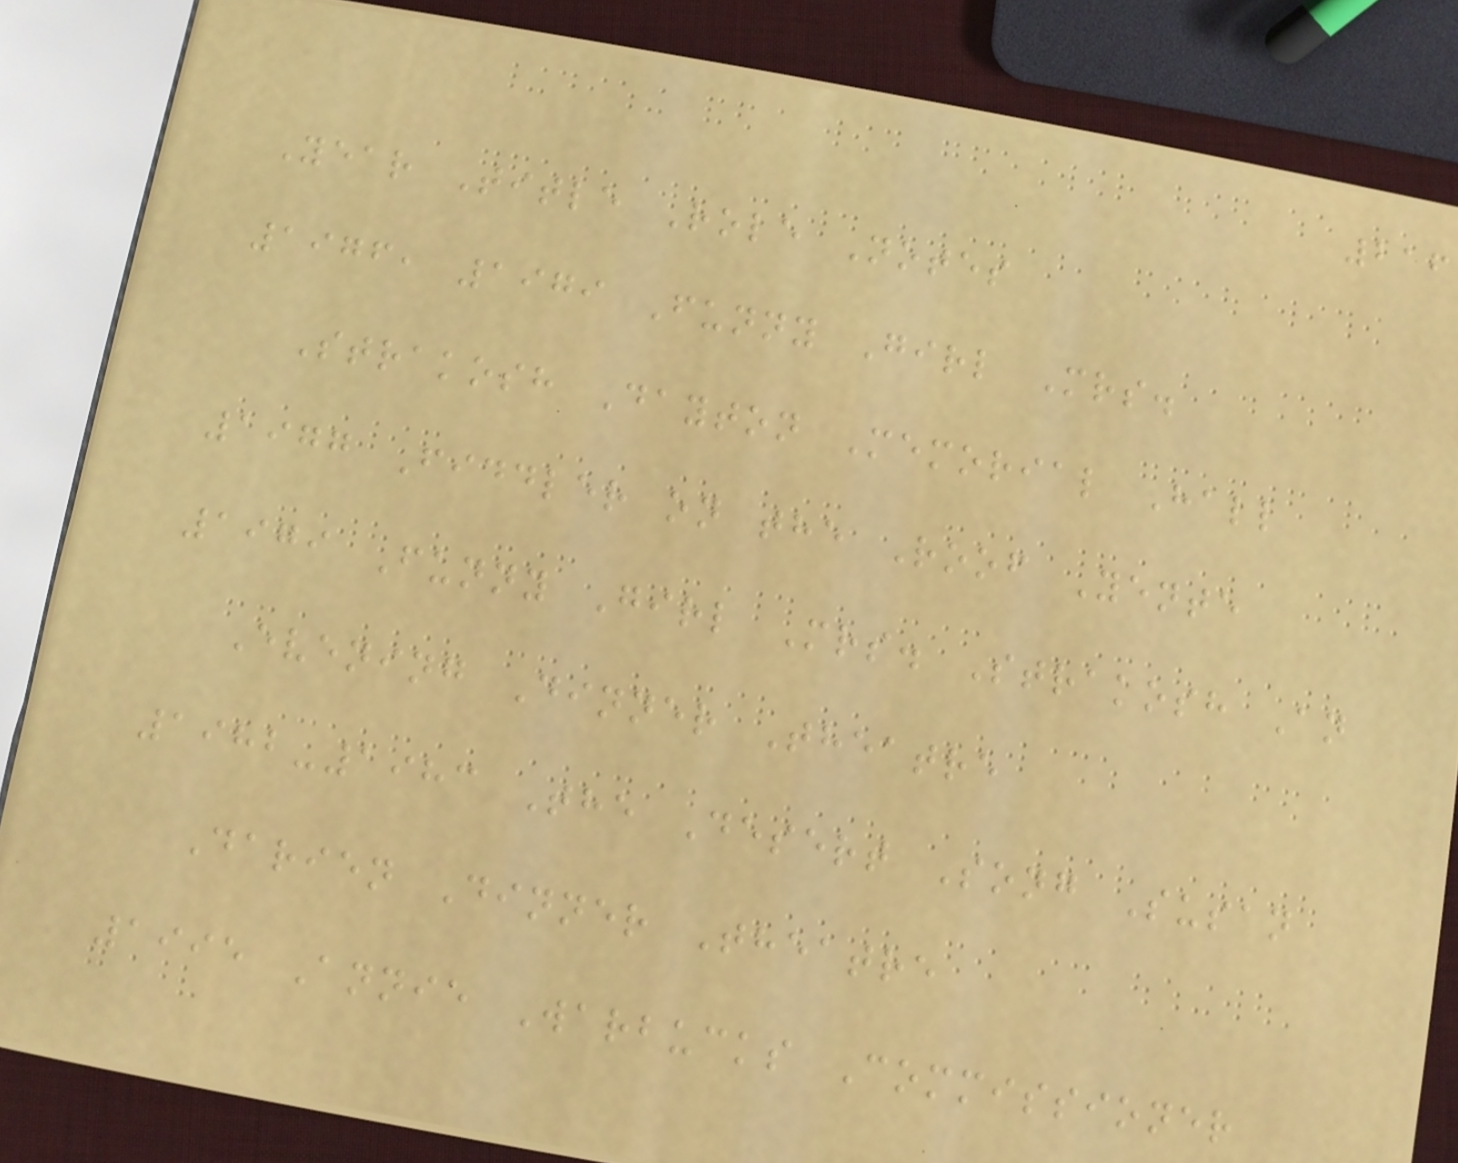216
Year Title Role Notes
1976, 1979 Funny Girl Mrs.
Strakosh Dayton Memorial Hall
1977 Fiddler on the Roof Yente
1979 Funny Girl Mrs. Strakosh An
Evening Dinner Theatre
1982-1983 The Desert Song Susan
Darien Dinner Theatre
1995 Annie Warbucks Commissioner
